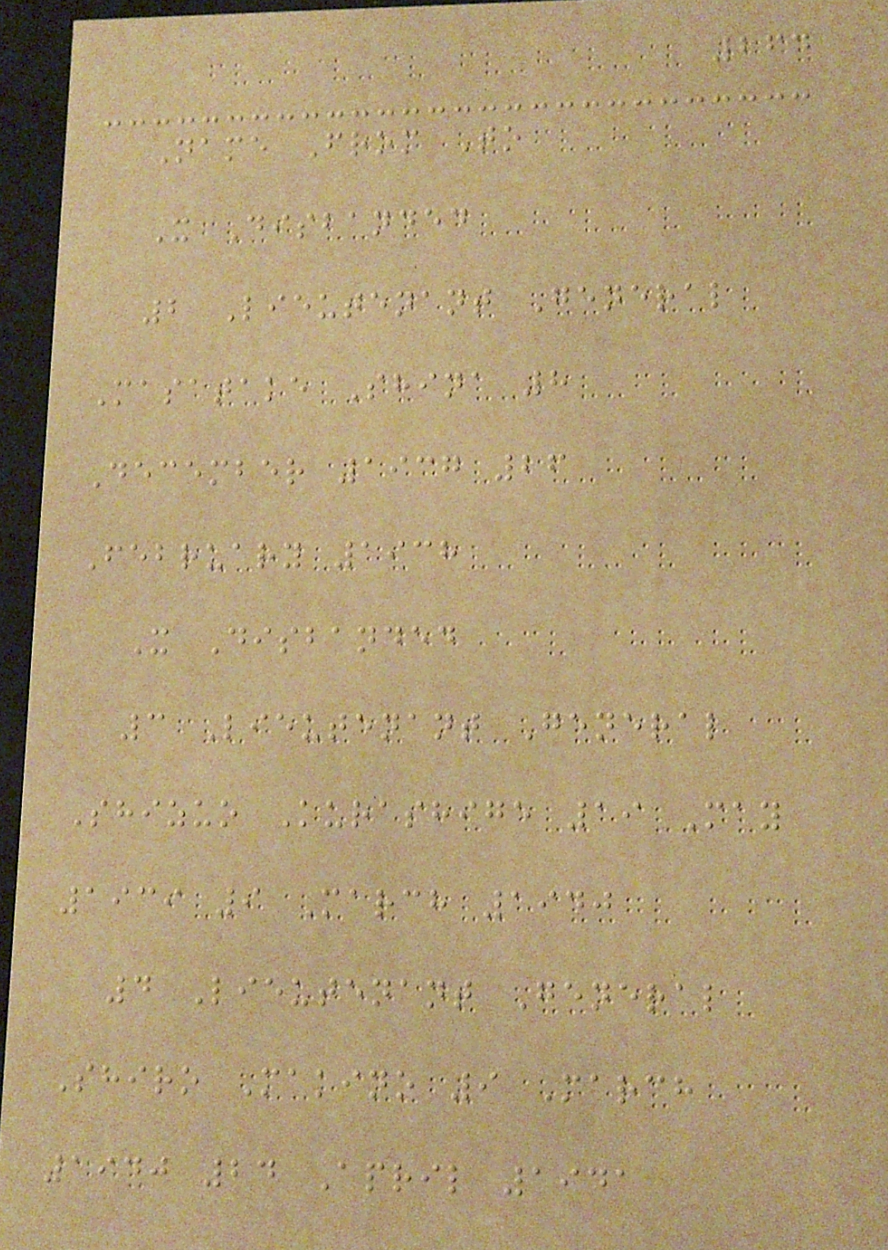264
Name From To
X Disbanded
2 Lieutenant General
Masatake Shina 8
December 1937 26
February 1938
X Disbanded
3 Lieutenant General
Shizuo Kurashige 19 May
1939 9 March 1940
4 Lieutenant General
Shiro Makino 9 March
1940 24 April 1941
